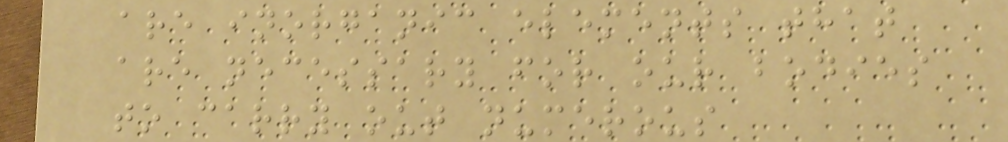are inorganic elements that
are necessary for our bodies
to carry out numerous
